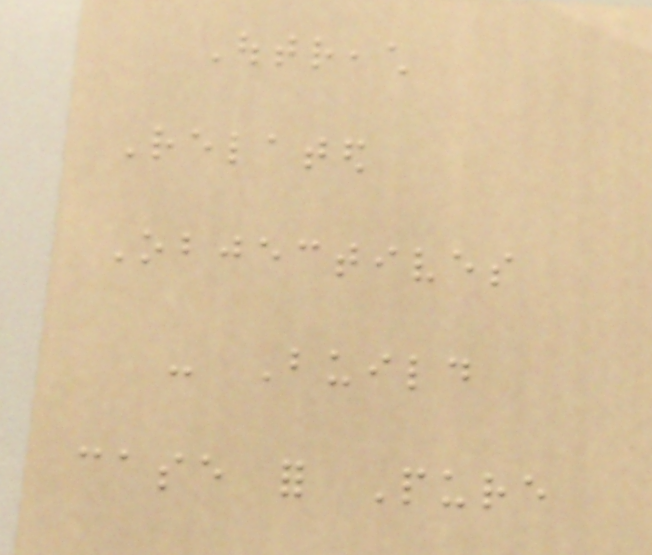Outreach
Related
Objectives
- Build
case for Pure
